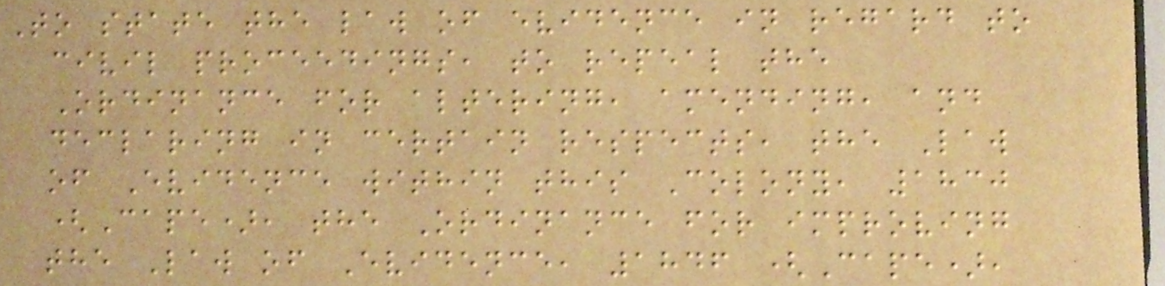To state the law of evidence in regard to
civil proceedings, to repeal the
Ordinance for altering, amending, and
declaring in certain respects, the Law
of Evidence within this Colony, 1830
(Cape), the Ordinance for improving
the Law of Evidence, 1846 (Cape),
